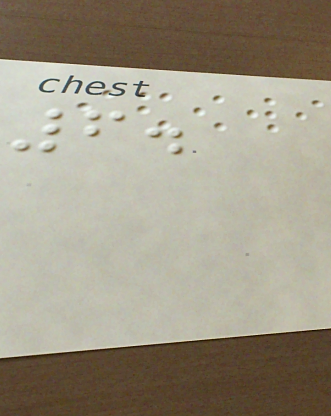6.
